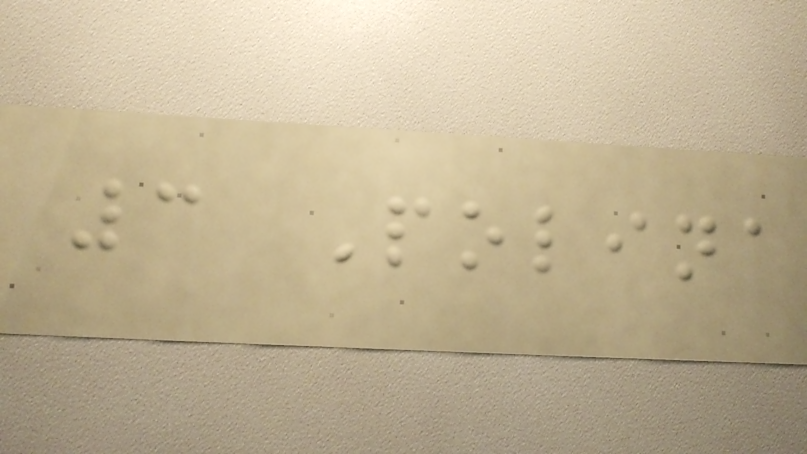3 Polina
